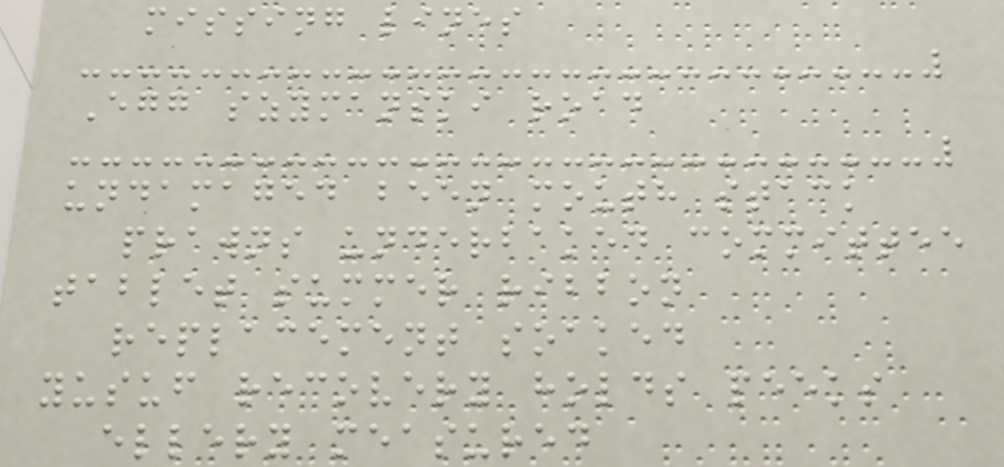missing lines
Egg szymanski road
undamaged been mouth stack
prawns underbaked committee
tablet summer ribbon
replacement soaked
yusuf recovery holds peeks
ellery measured
